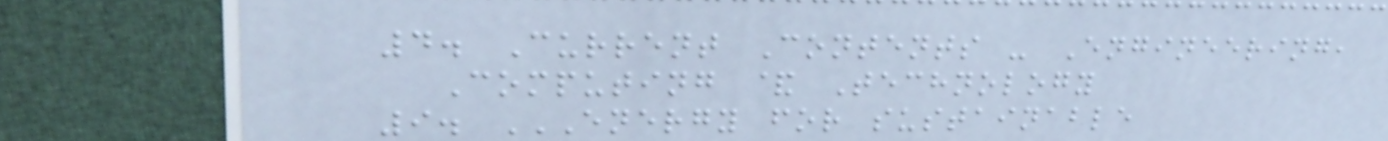4. Current Contents - Engineering,
Computing & Technology
9. ENERGY FOR SUSTAINABLE
